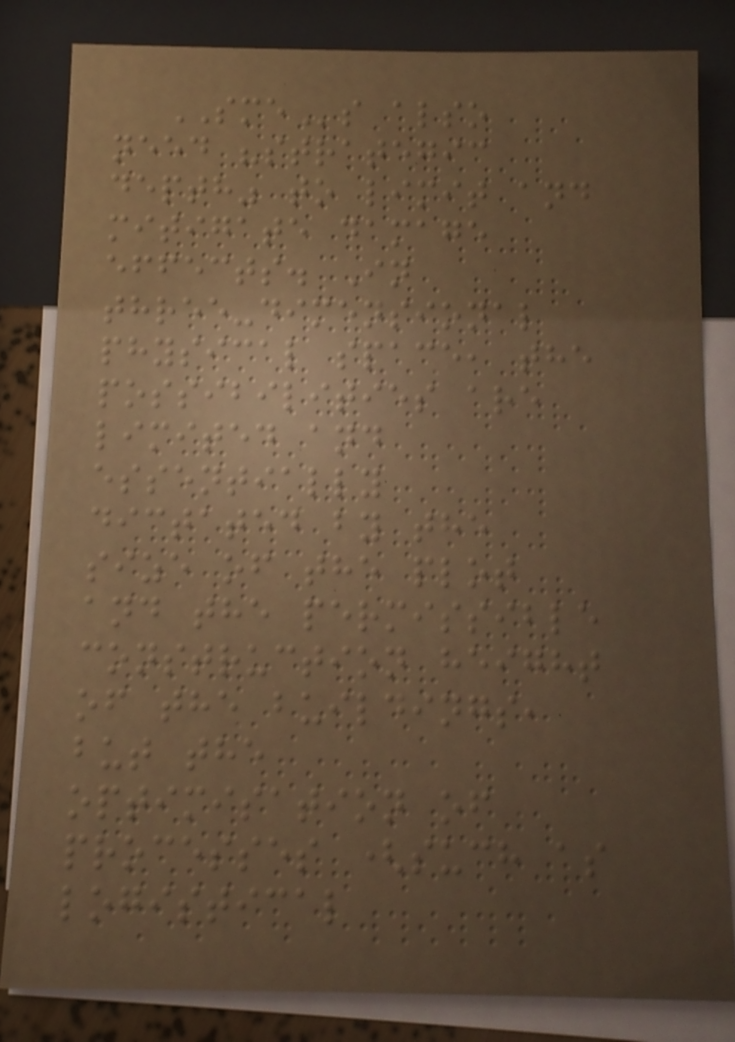SMEs also
need "strategic
depth" to limit and
mitigate damage
effects. In
three-dimensional
physical space, the
possibilities are
limited and
essentially
dictated by the
size of the plot
and the permissible
construction height
of the buildings,
but the
optimisation of
processes (such as
logistical
